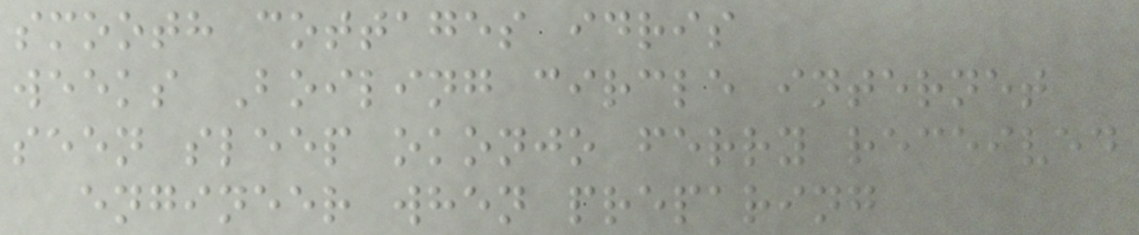smooth cottages idris
weeks Boiling circle internet
seen sleep okonjo ferry received
engineer when preparing
